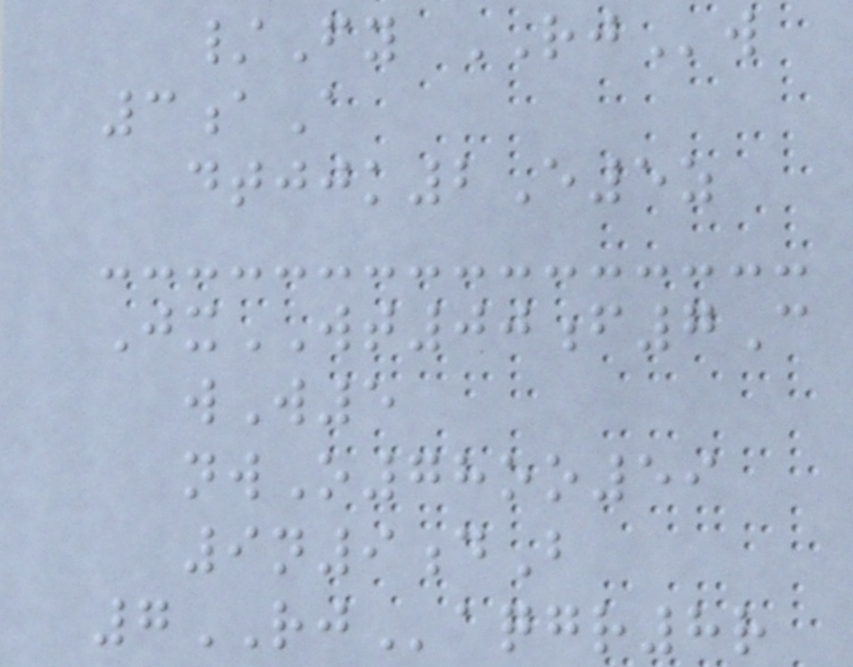/Fy RJw
3aA
dtjjk2E5z
JxWT00f7C
wW5
nwO78oo59
9n9dB
7RJaqgr8r
